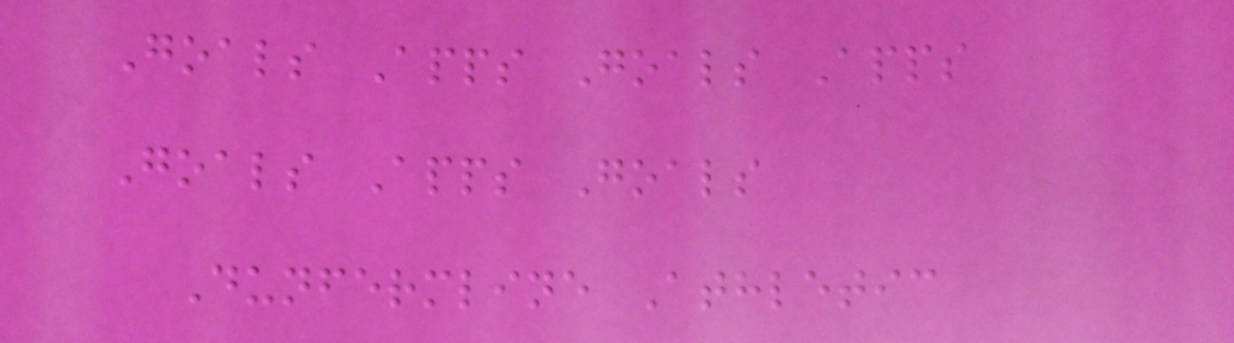Goals Apps Goals Apps
Goals Apps Goals
Dunfermline Athletic
